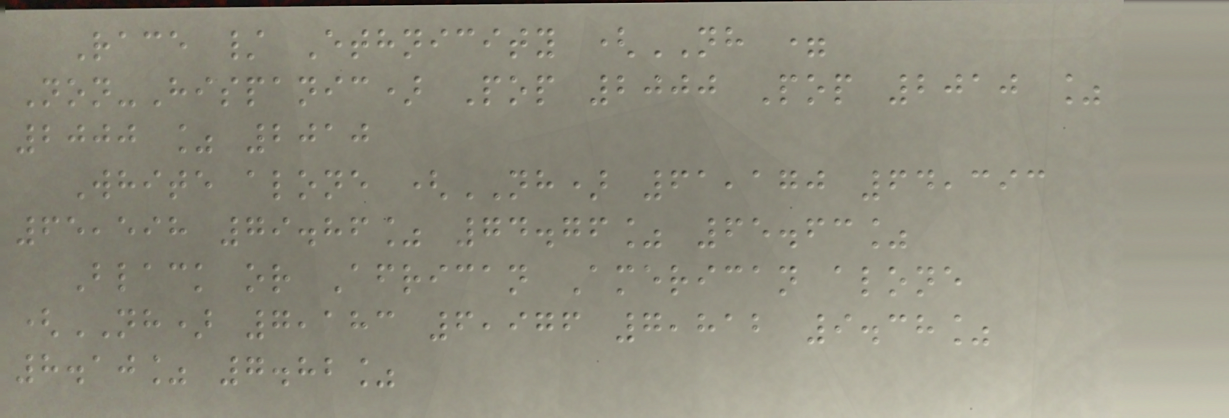Race / Ethnicity (NH =
Non-Hispanic) Pop 2000 Pop 2010 %
2000 % 2010
White alone (NH) 61,170 64,393
65,598 79.86% 74.76% 65.63%
Black or African American alone
(NH) 7,183 6,976 7,812 9.38%
8.10% 7.82%
